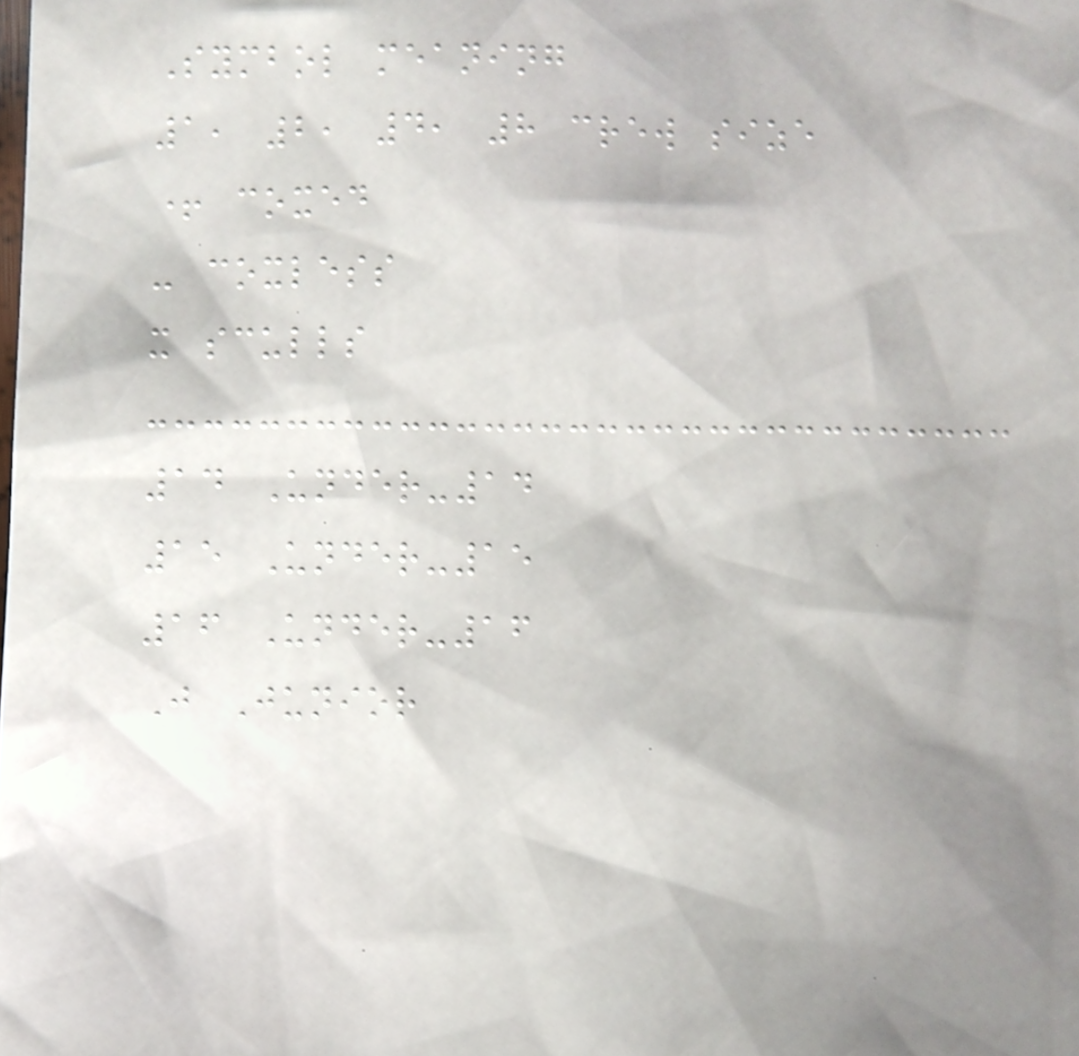Symbol meaning
1, 2, 4, 8 crew size
+ coxed
- coxless
x sculls
14 Under-14
15 Under-15
16 Under-16
J Junior
